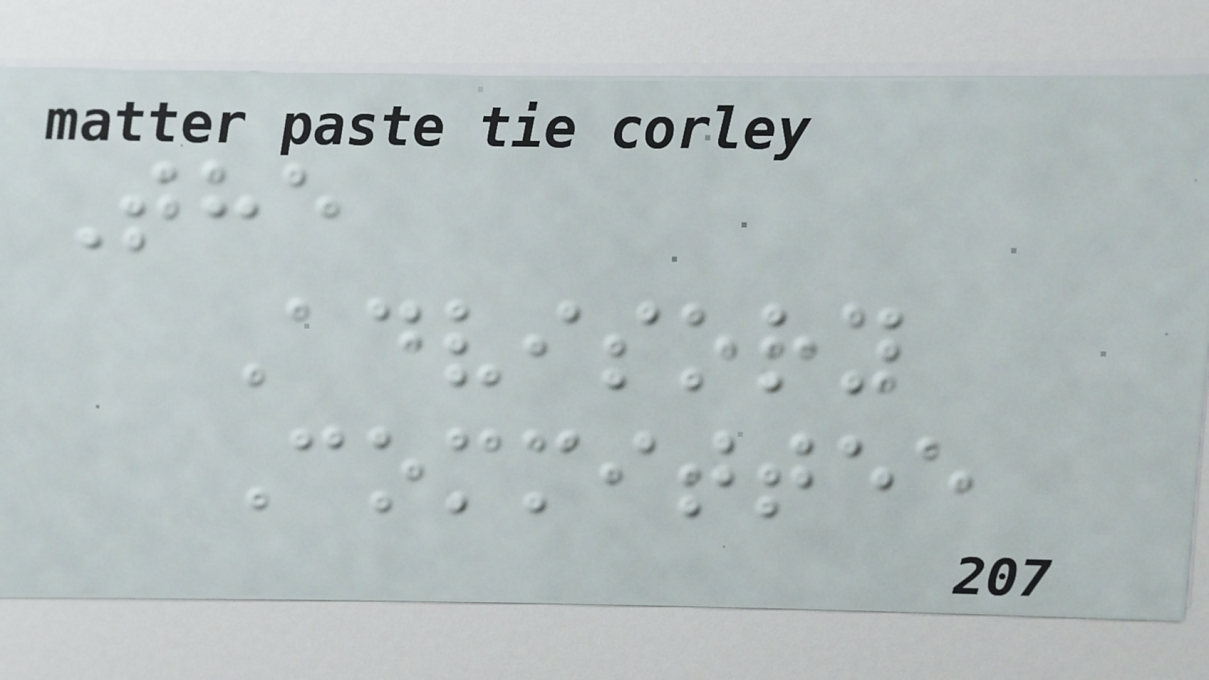The
Advisory
Committee
